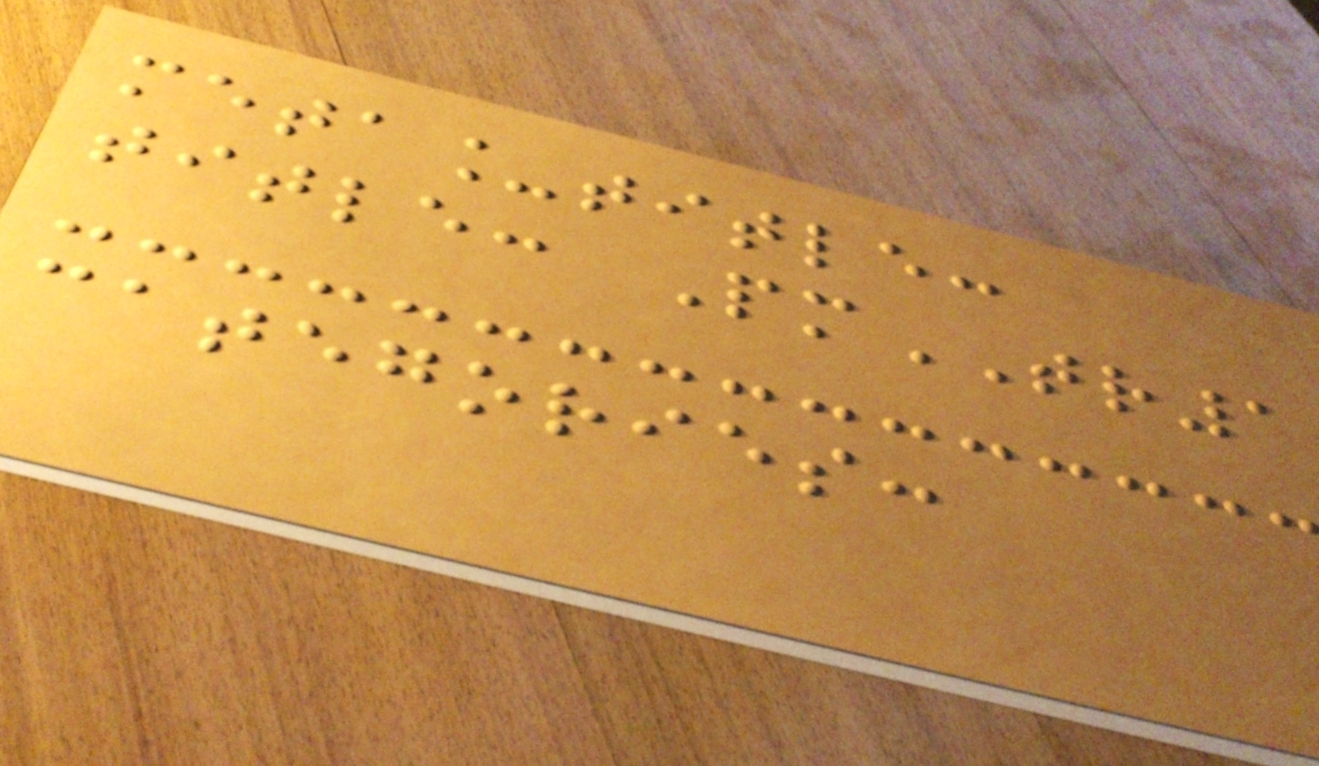meta_title:
title: PmTR1
categories:
